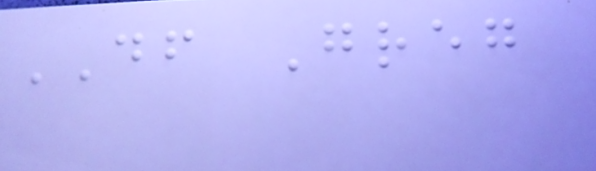DF Greg
